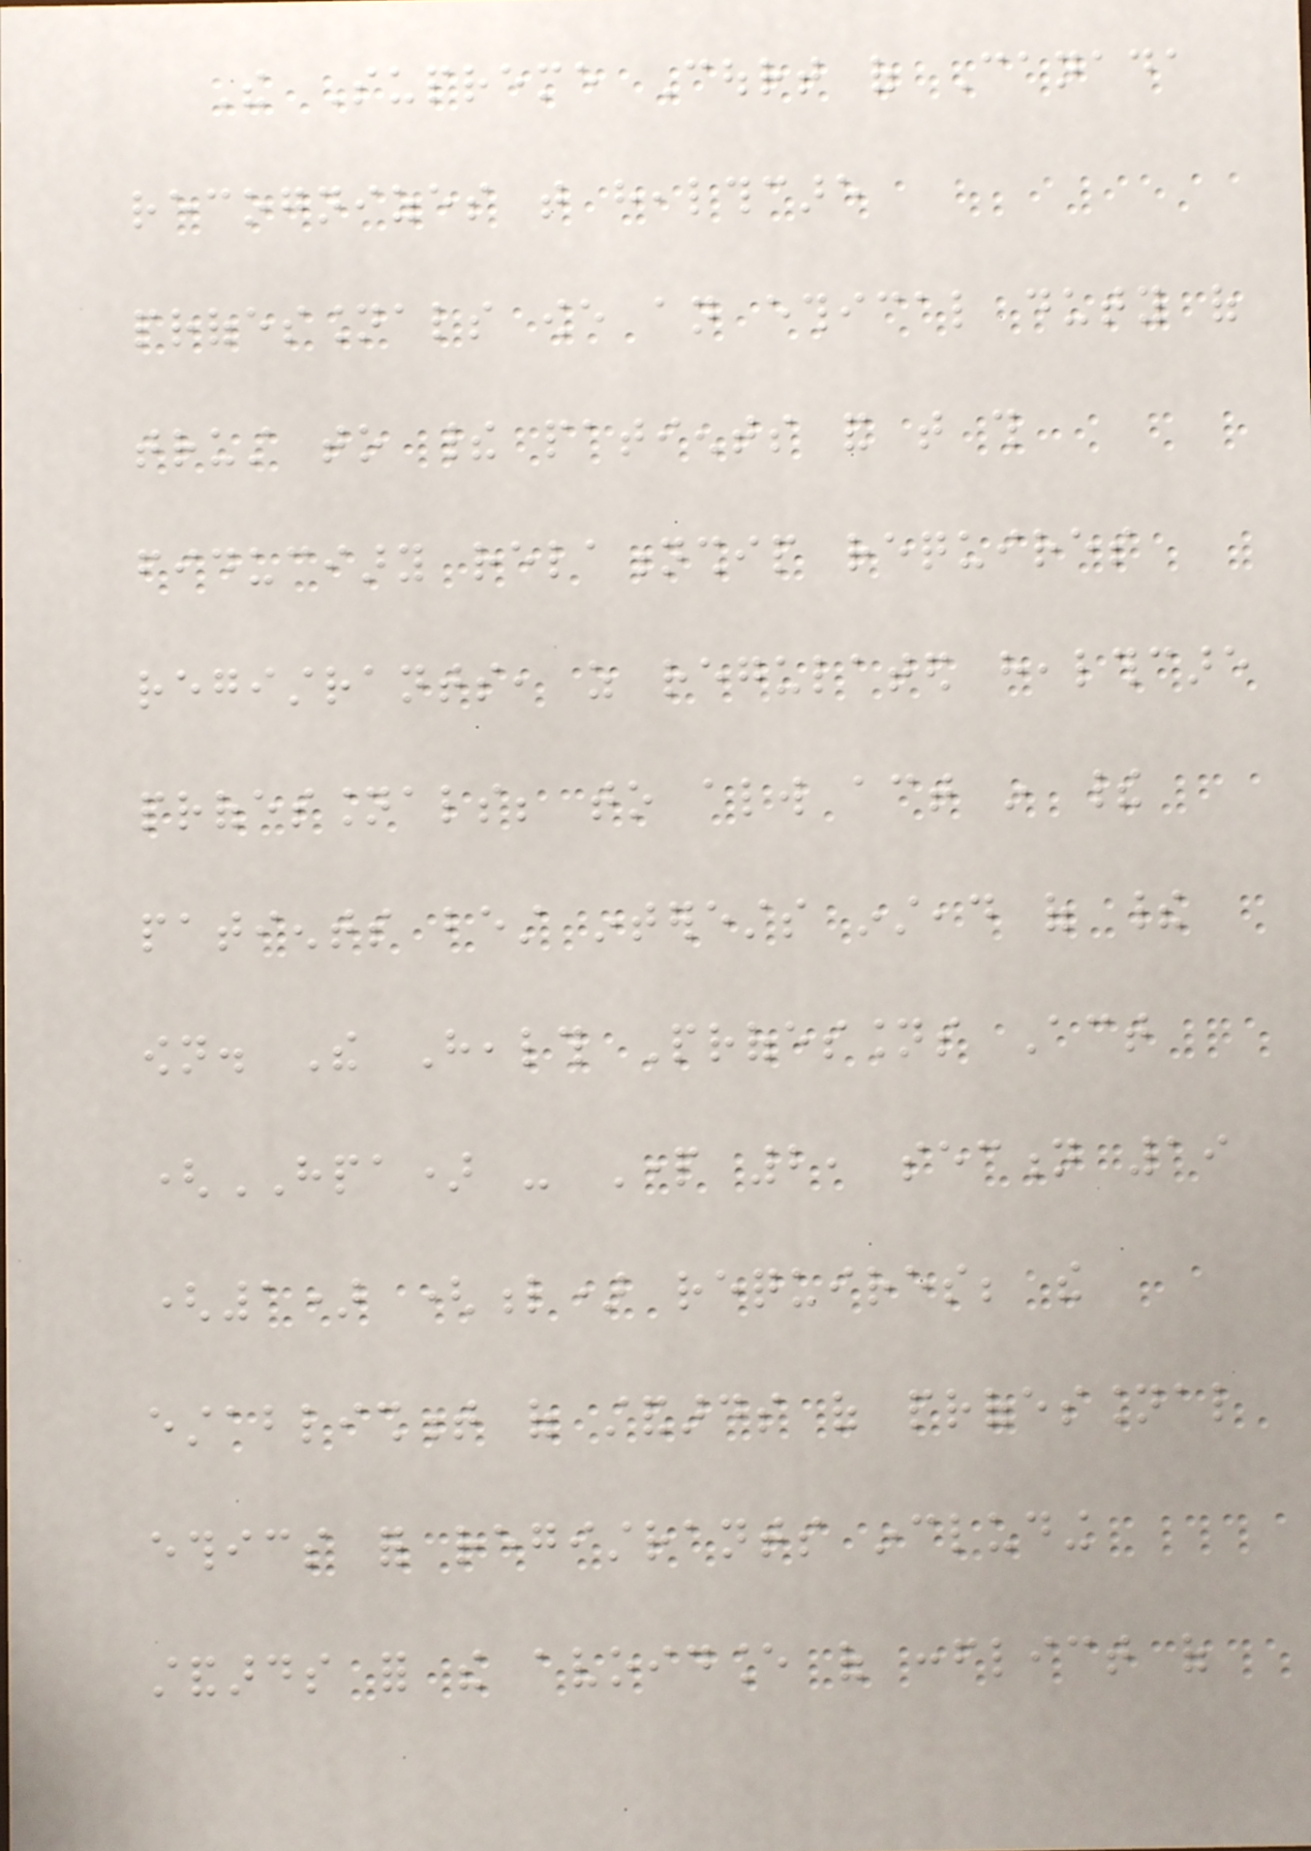The Supreme Court of Canada
recognizes that healthcare
professionals owe an ethical duty of
trust to their patients and that this
fiduciary relationship requires
registrants, as regulated healthcare
professionals; to always act in their
patients best interests instead of their
own. The Health Professions Act
(HPA) - Part 2, section 19
(1) (l) requires; the
establishment of standards of professional
ethics for registrants including
standards for the avoidance of conflict of
